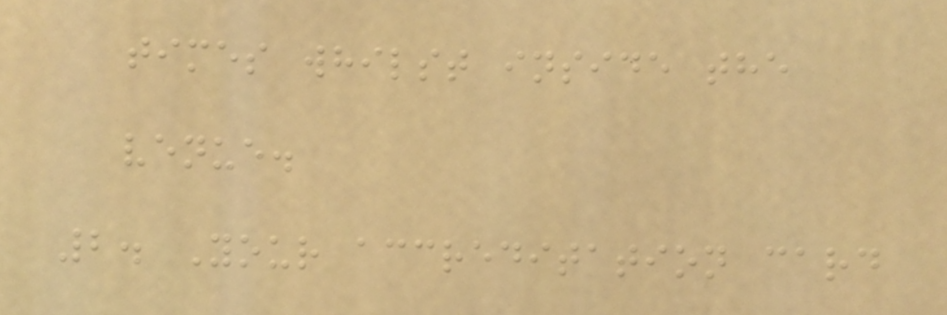times whilst inside the
venue.
2. Your accreditation card
